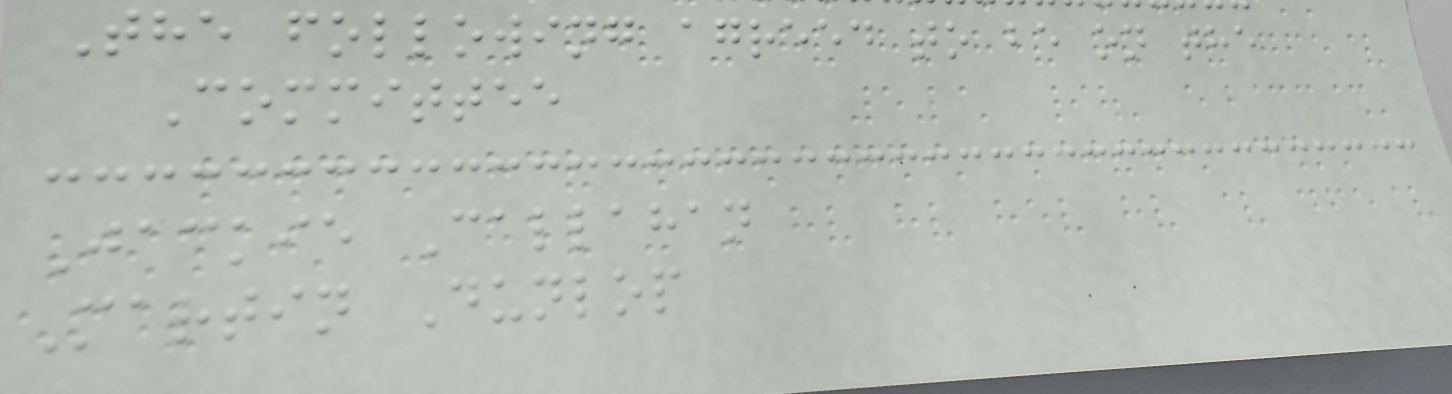The following agreed to be on the
Committee
Jackie Callahan
Martin Dunlop
